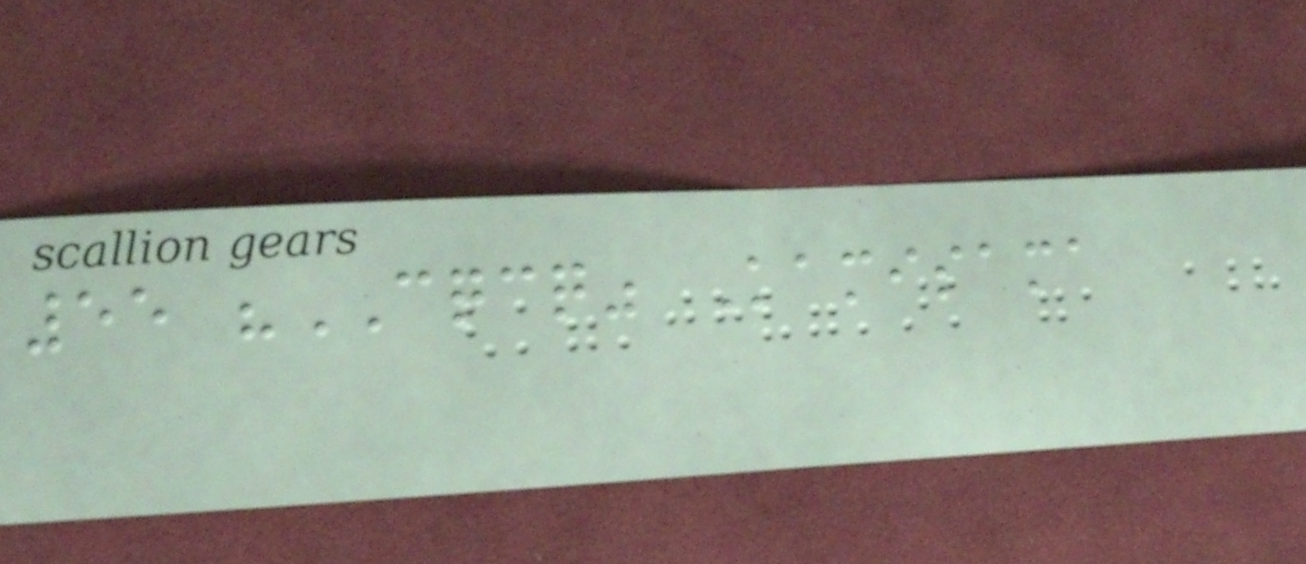55 "CQCQ" Kamisama
